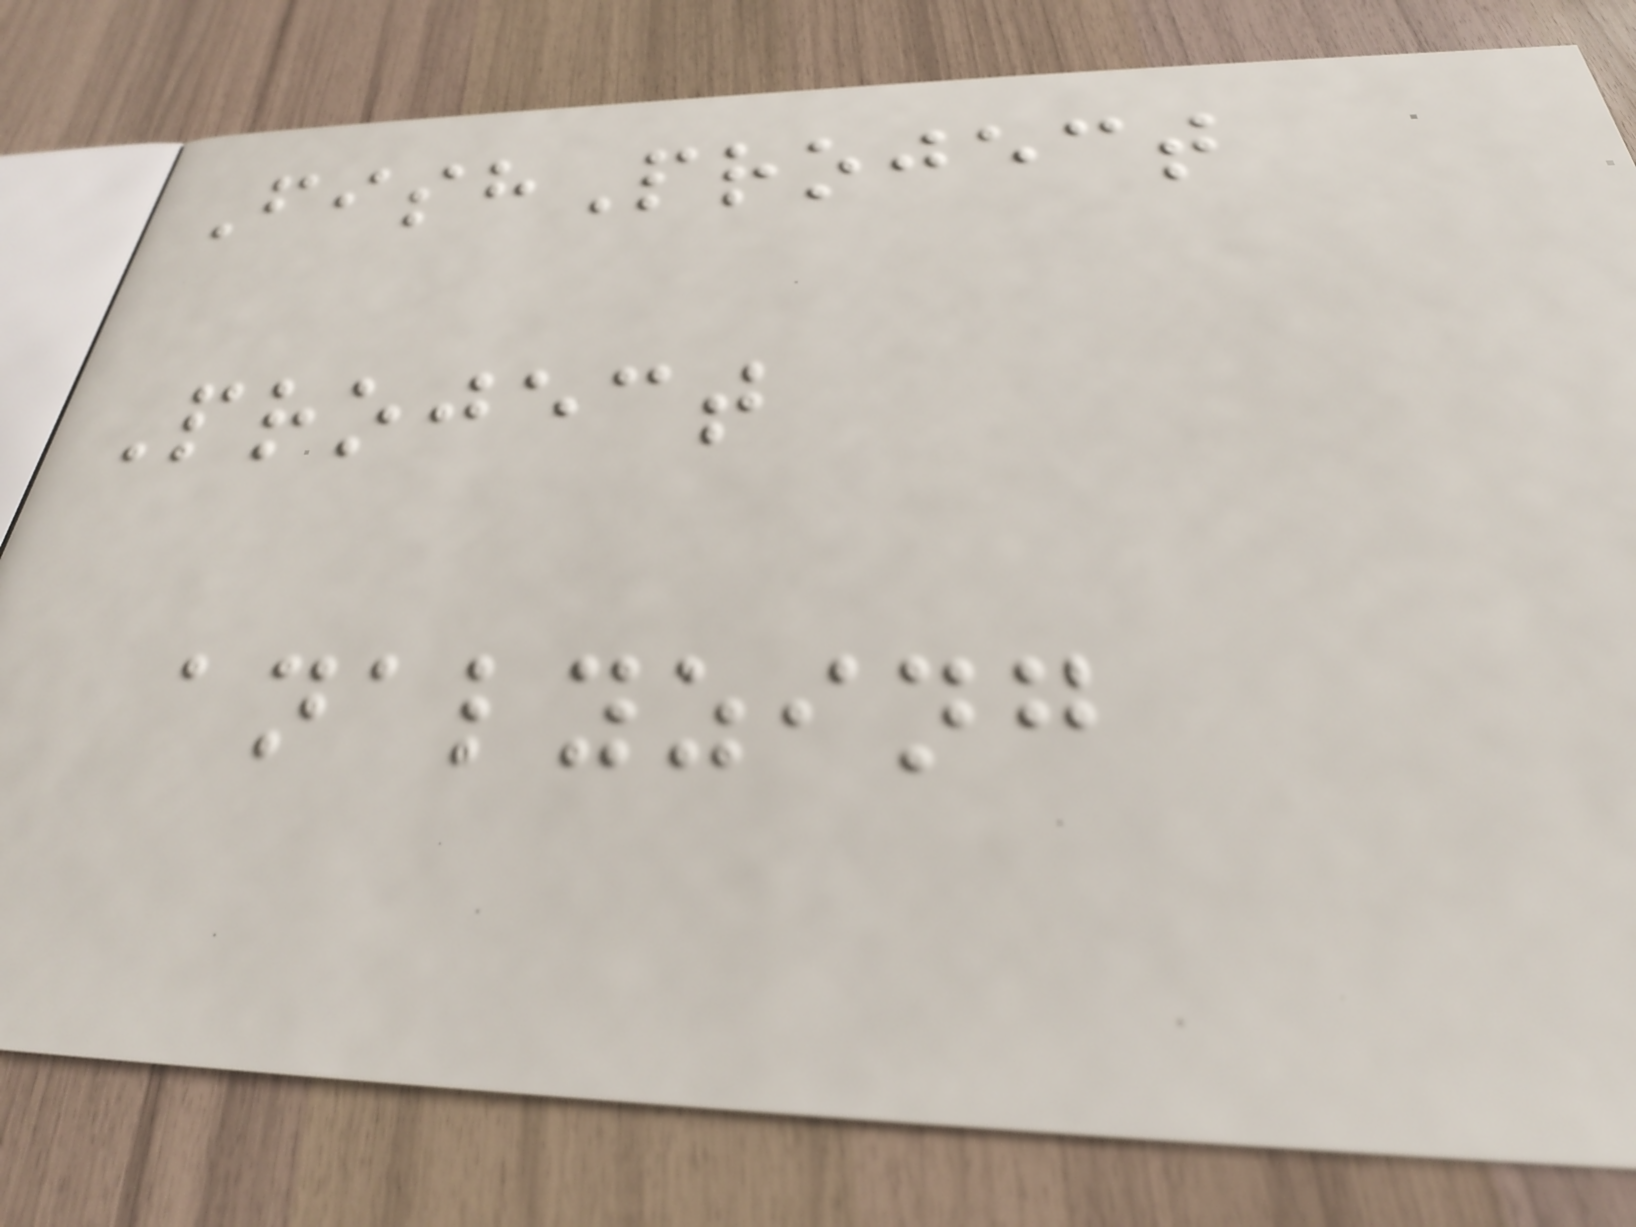FishProject
Project
analyzing
